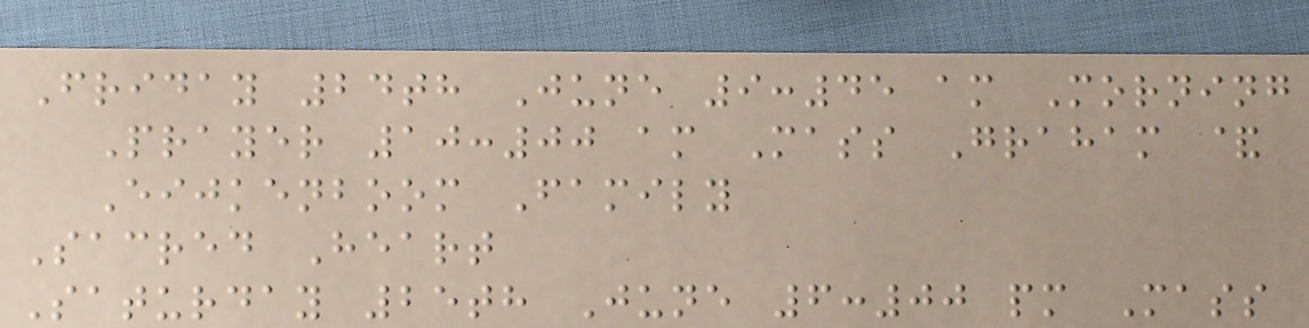Friday 24th June 9:45 am Morning
Prayer 10:00 am Mass Graham &
Eijkenboom Family
Sacred Heart
Saturday 25th June 6:00 pm Mass
